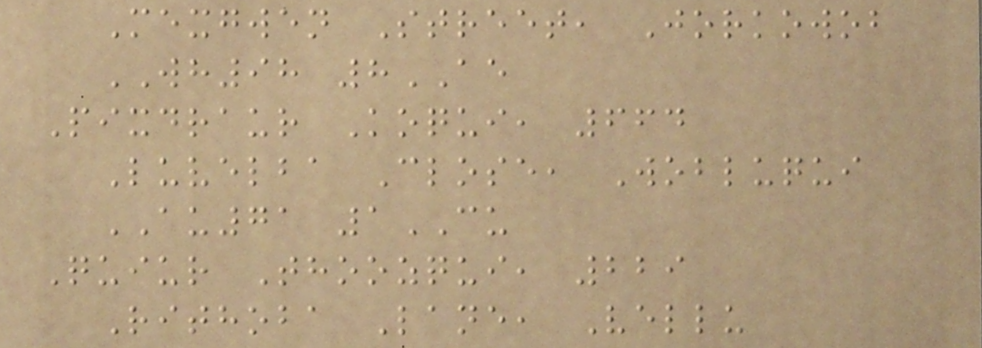Mexgwen Street, Jorkowob
WH98 8AE
Pixdraur Koqui, 664
Luvelba Close, Wobluqui
AU71 1CU
Quiur Thoozqui, 229
Rithoba Lane, Vellu
